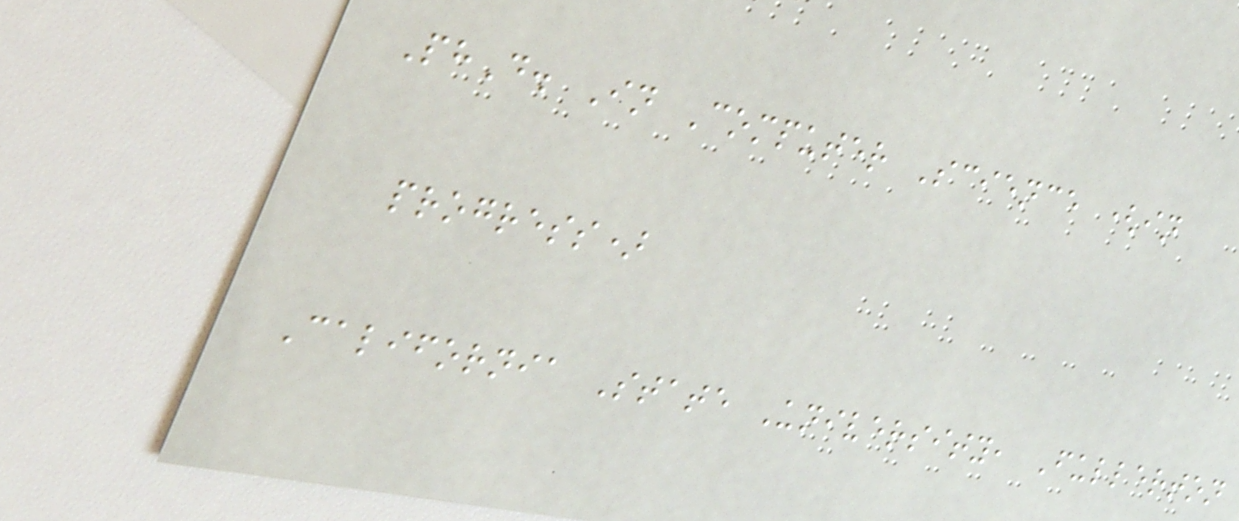PhD. In Computer Science (in
progress)
California State University, Fullerton
